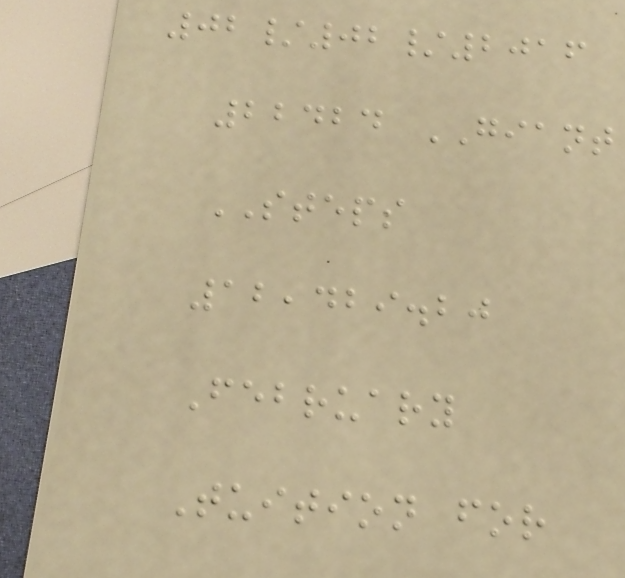02/02/2016
22424 GIANT
STEPS
12,429.20
February
Tuition for
